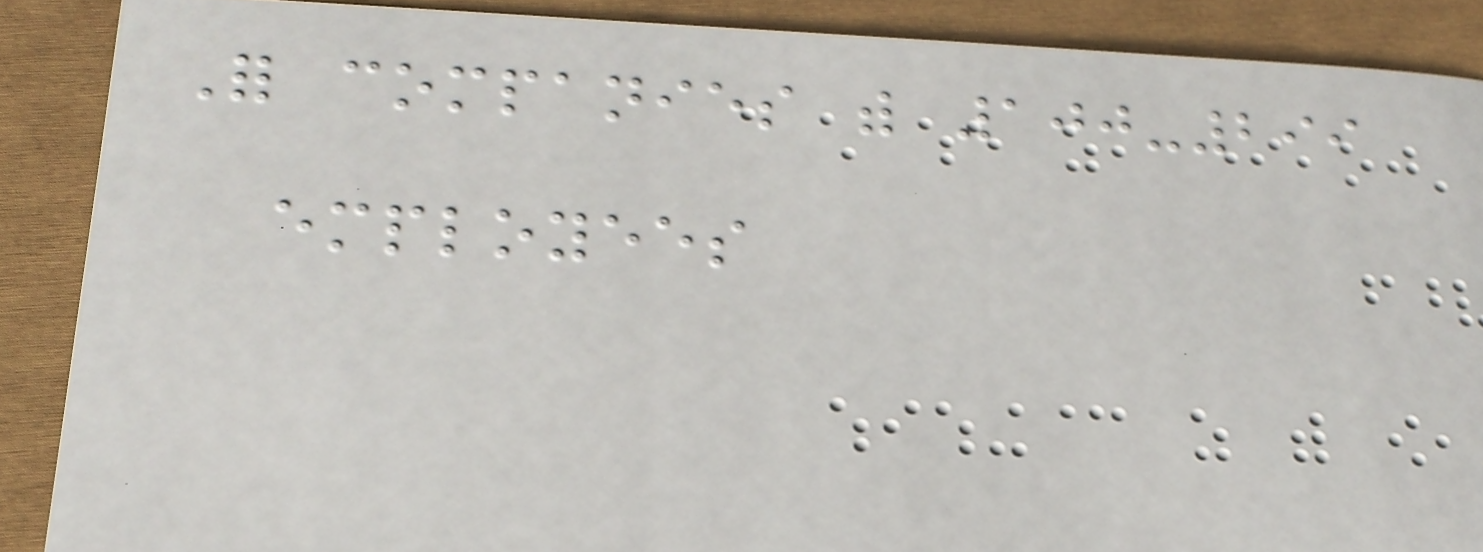For companies with 100-299
employees
